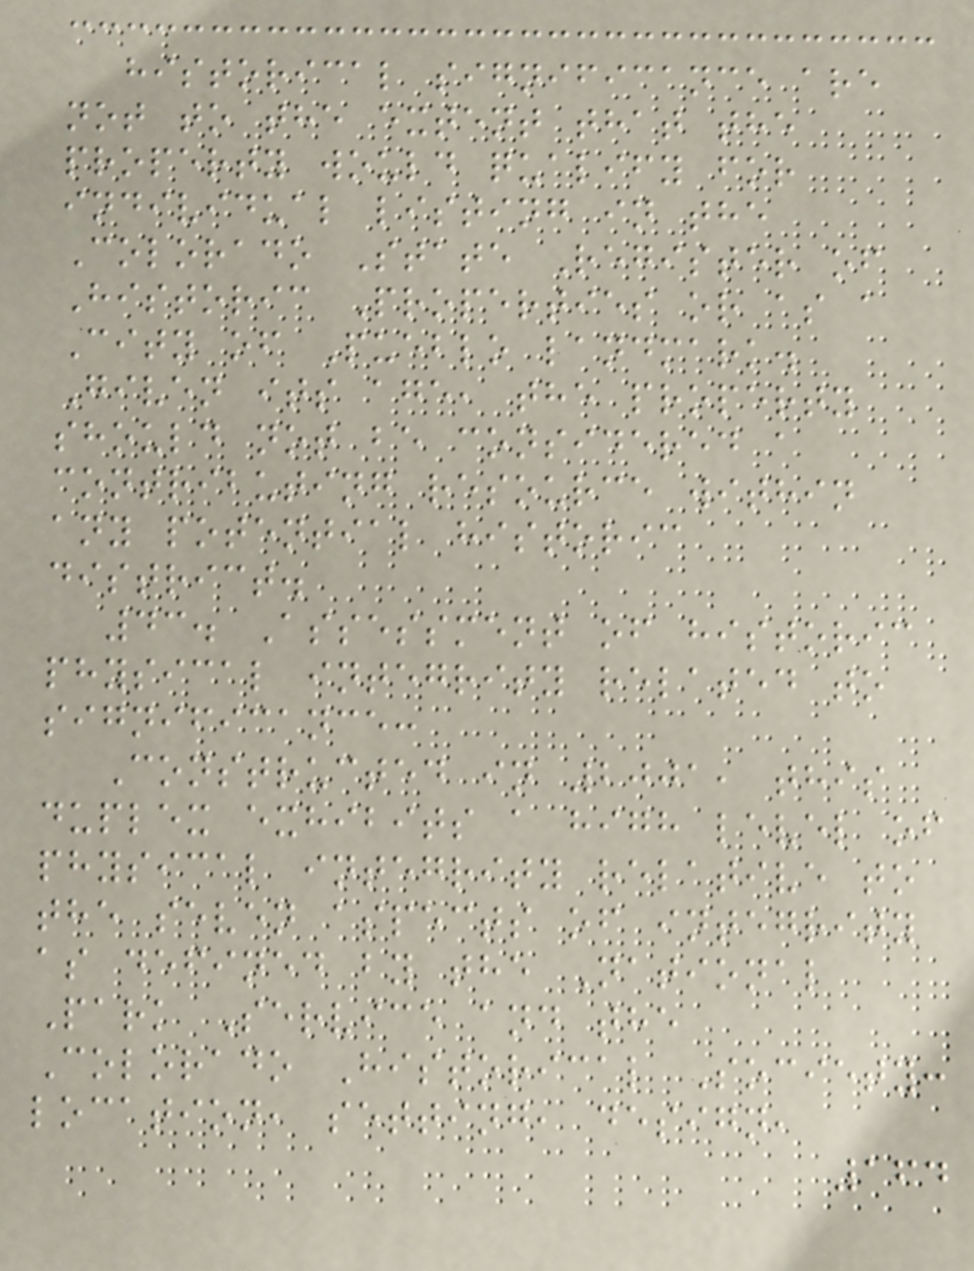historical significance are
not to the extent that the
property would qualify for
individual listing in the
Colorado State Register of
Historic Properties or as a
City of Pueblo landmark.
Given its age, the property
should not be considered a
contributing resource within
any potential historic
district.
43. Assessment of historic
physical integrity related to
significance:
Constructed in 2001, this
duplex exhibits a high level of
physical integrity relative to
the seven aspects of integrity
as defined by the National
Park Service and the
Colorado Historical Society:
location, setting, design,
164
